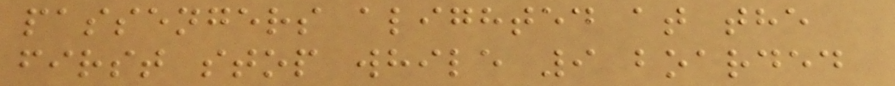passengers alighted at the
first stop while 9 boarded
